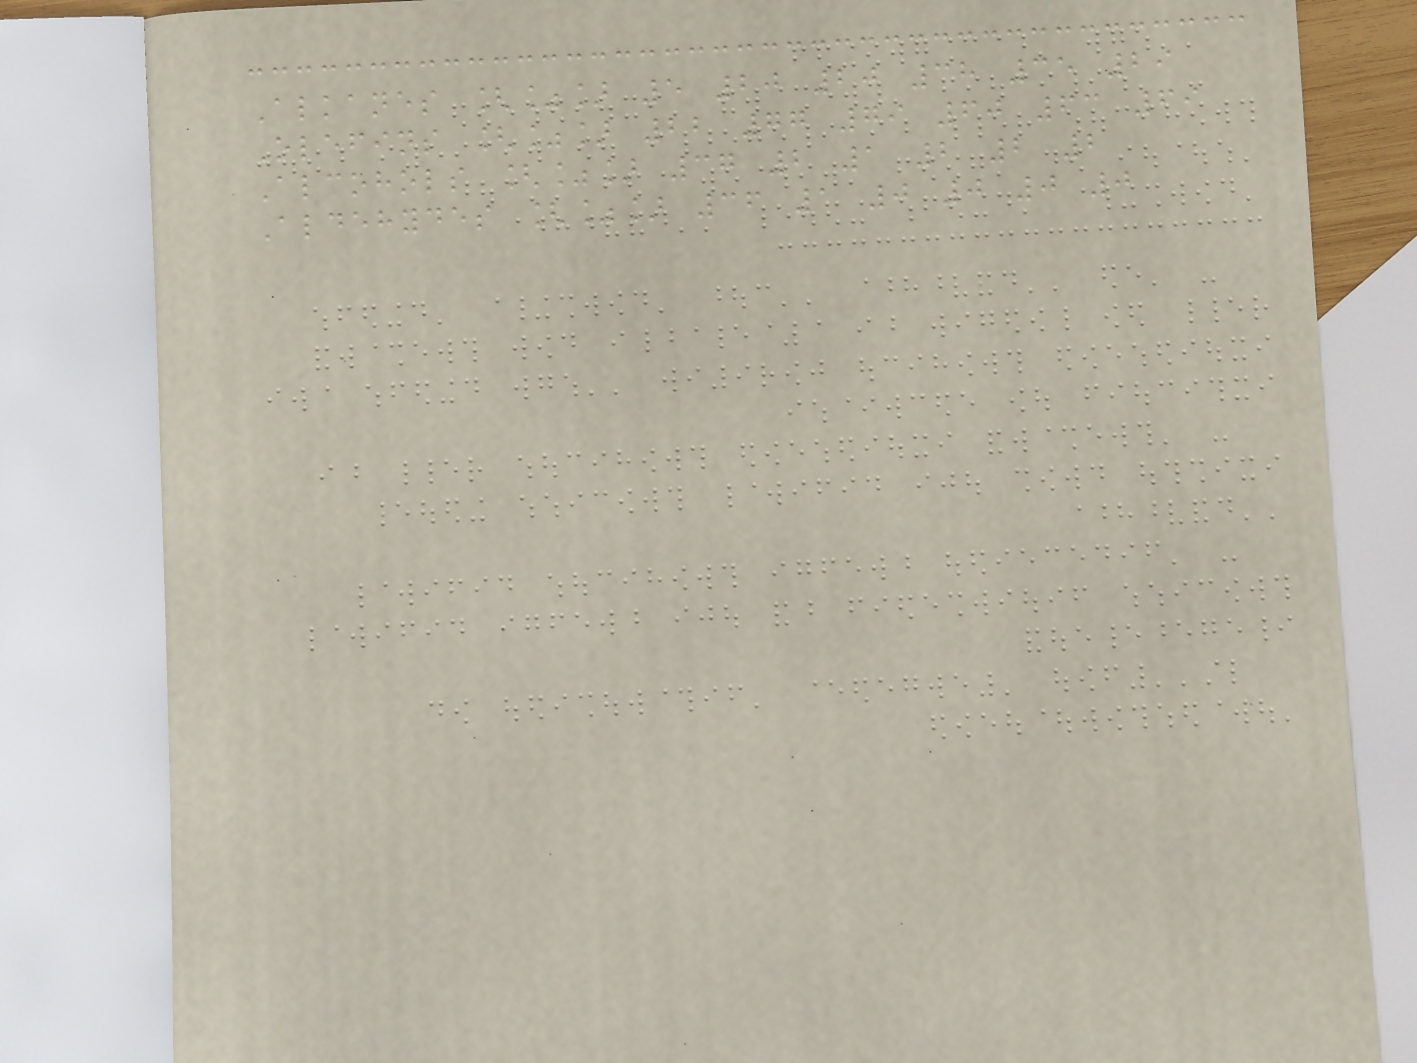Alkanes [%] 5 20 20 38 35 29
Olefins [%] 22 77 79 60 63 69
Alcohols [%] 37 2 1 2 2 2
Aldehydes [%] 36 1 0 0 0 0
